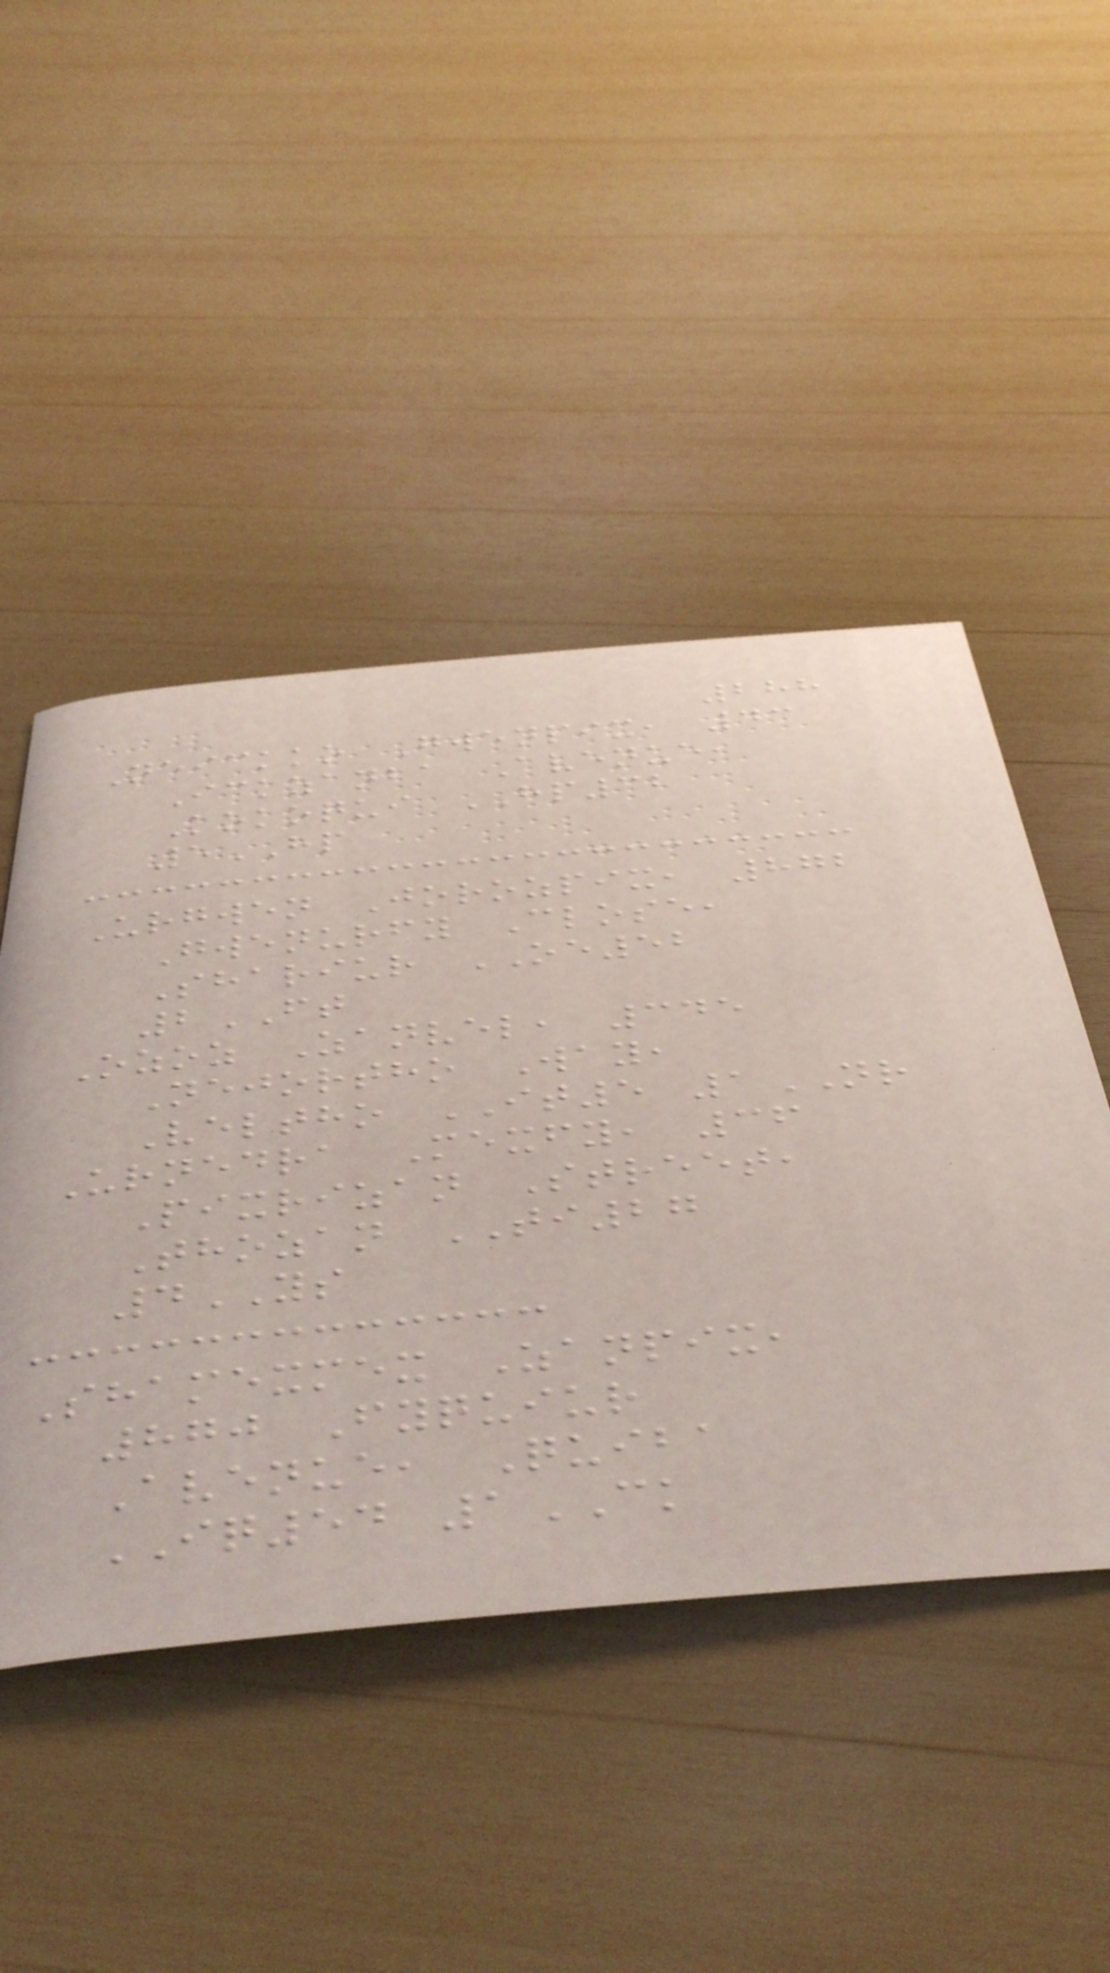288
Neickko Gwenpix, 43
Ickzanba Avenue,
Kokoqui HP32
5HP
Urgwen Jorozpix, 872
Gwenurfy Close,
Shariur OE52
2FT
Ozoz Zanvel, 345
Nejortho Way,
Veltho IT5 1NR
Urnedra Mexfy, 36
Pixrizan Street,
Thozan TI27
4YS
Shamexmex Zanpix,
870 Fyquiur
Avenue, Quiba
IQ54 1CK
